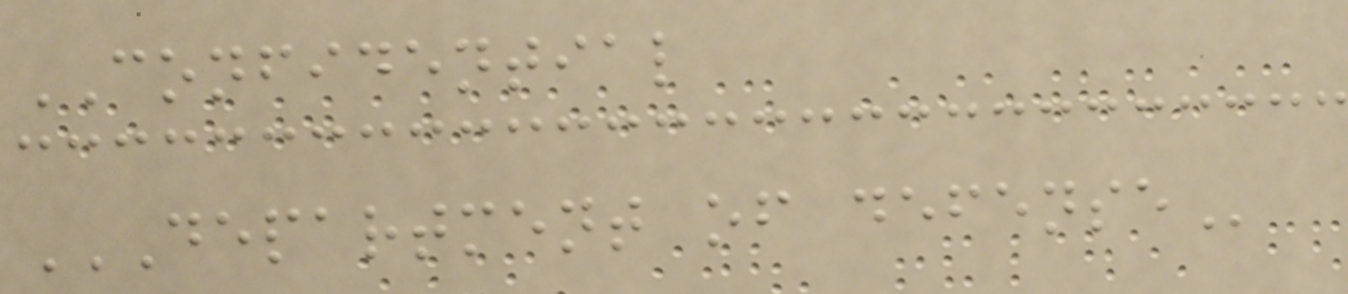CONFIDENTIAL
DEPARTMENT OF DEFENSE
